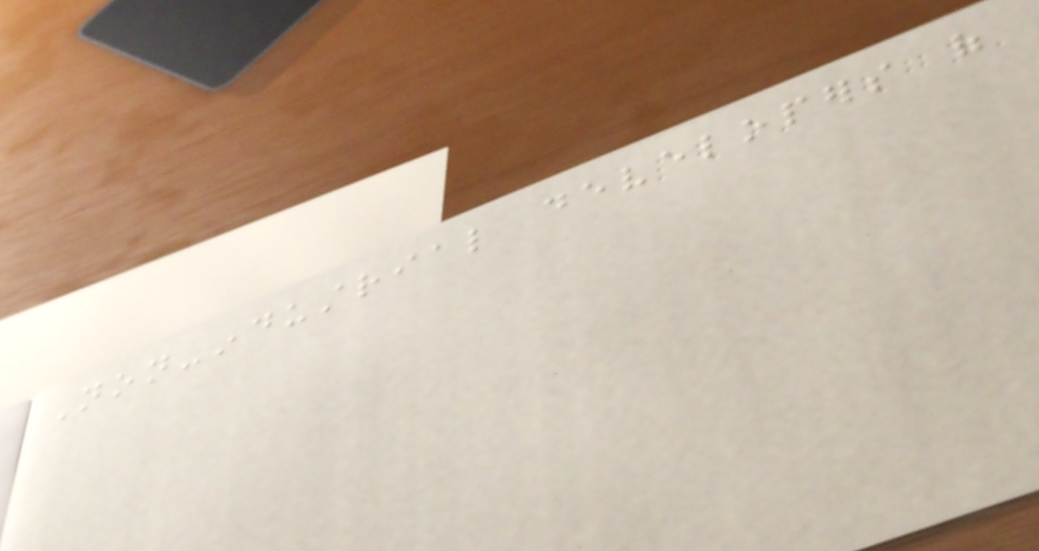Non-industrial developers of
